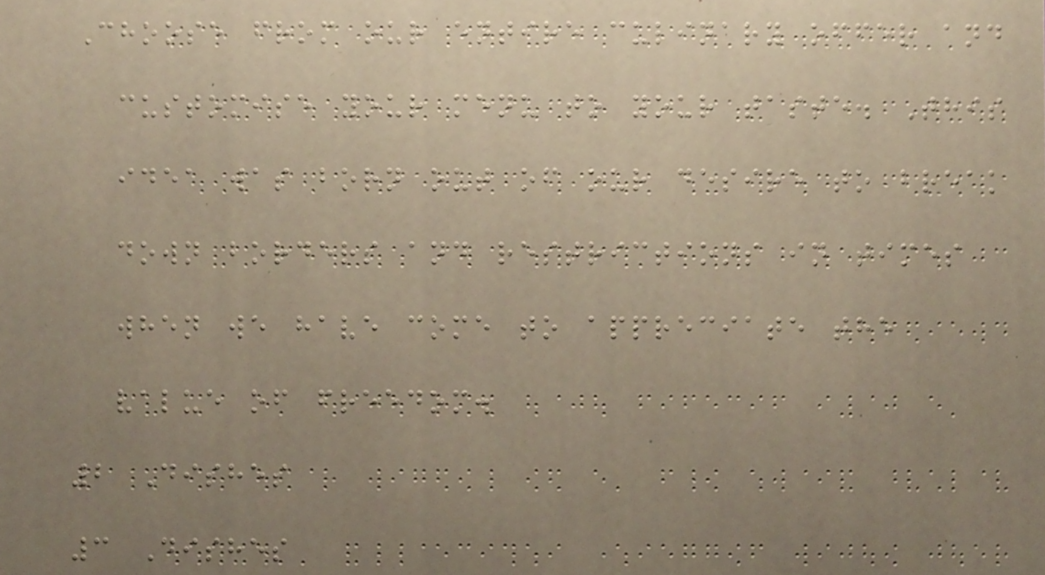Choose from our entire culinary offer and
customise your menu to your taste. This
idea was born out of our desire to break
down borders and restrictions in times
when we have come to appreciate the
value of freedom.
2 Dishes
3 Dishes
